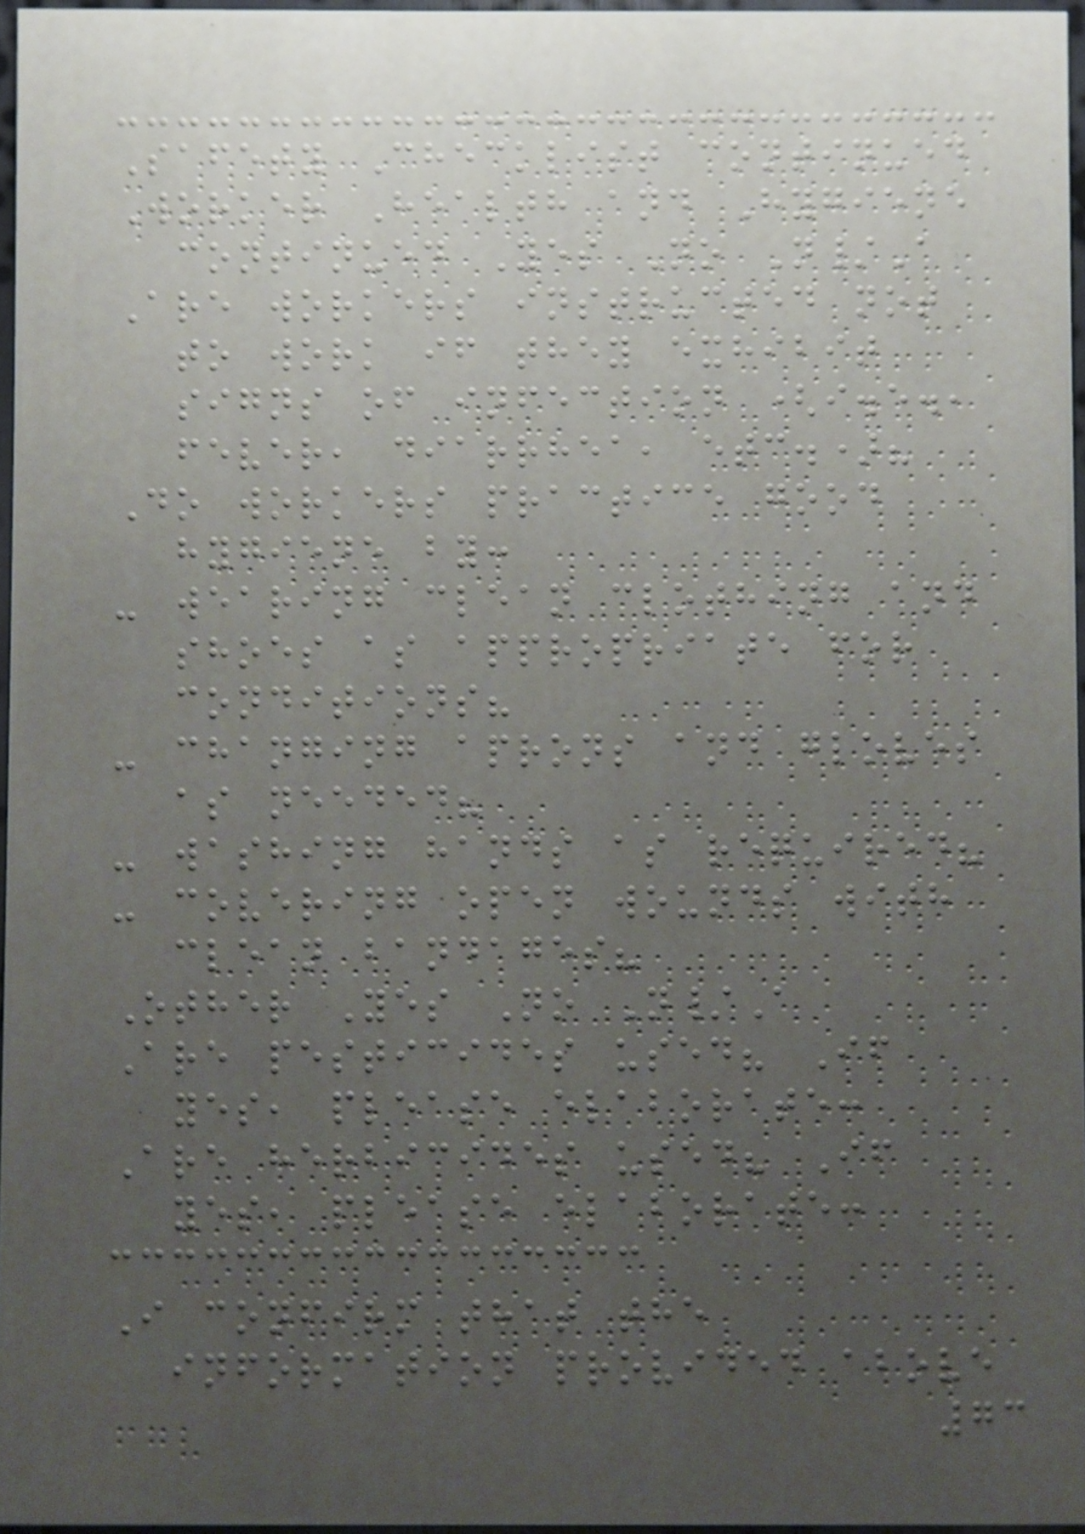Safety Checklist continued
Worker Health and Hygiene
continued Yes No N/A
Are workers instructed not
to work if they exhibit
signs of infection (i.e.,
fever, diarrhea, etc.)?
Do workers practice good
hygiene by:
- wearing clean clothing and
shoes as appropriate for
conditions?
- changing aprons and gloves
as needed?
- washing hands as required?
- covering open wounds with
clean bandages?
Other Yes No N/A
Are pesticides used? If
yes, please elaborate:
Are herbicides used? If
yes, please elaborate:
I confirm that the
information provided above
73
